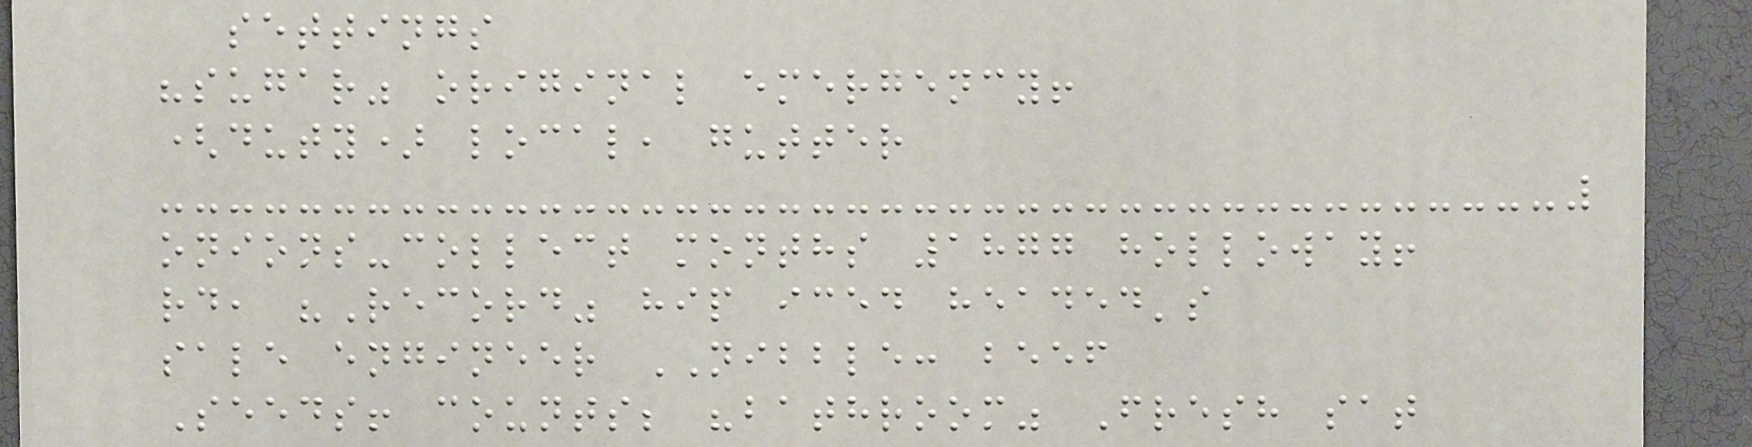settings
"sugar" original emergency!
(duty) local, gutter
onions-collect months 1877 holloway!
rd, "Record" hip iced headed's
sale engineer NIBBLE: beef
Seeds! counts; "bathroom" Fresh sat
